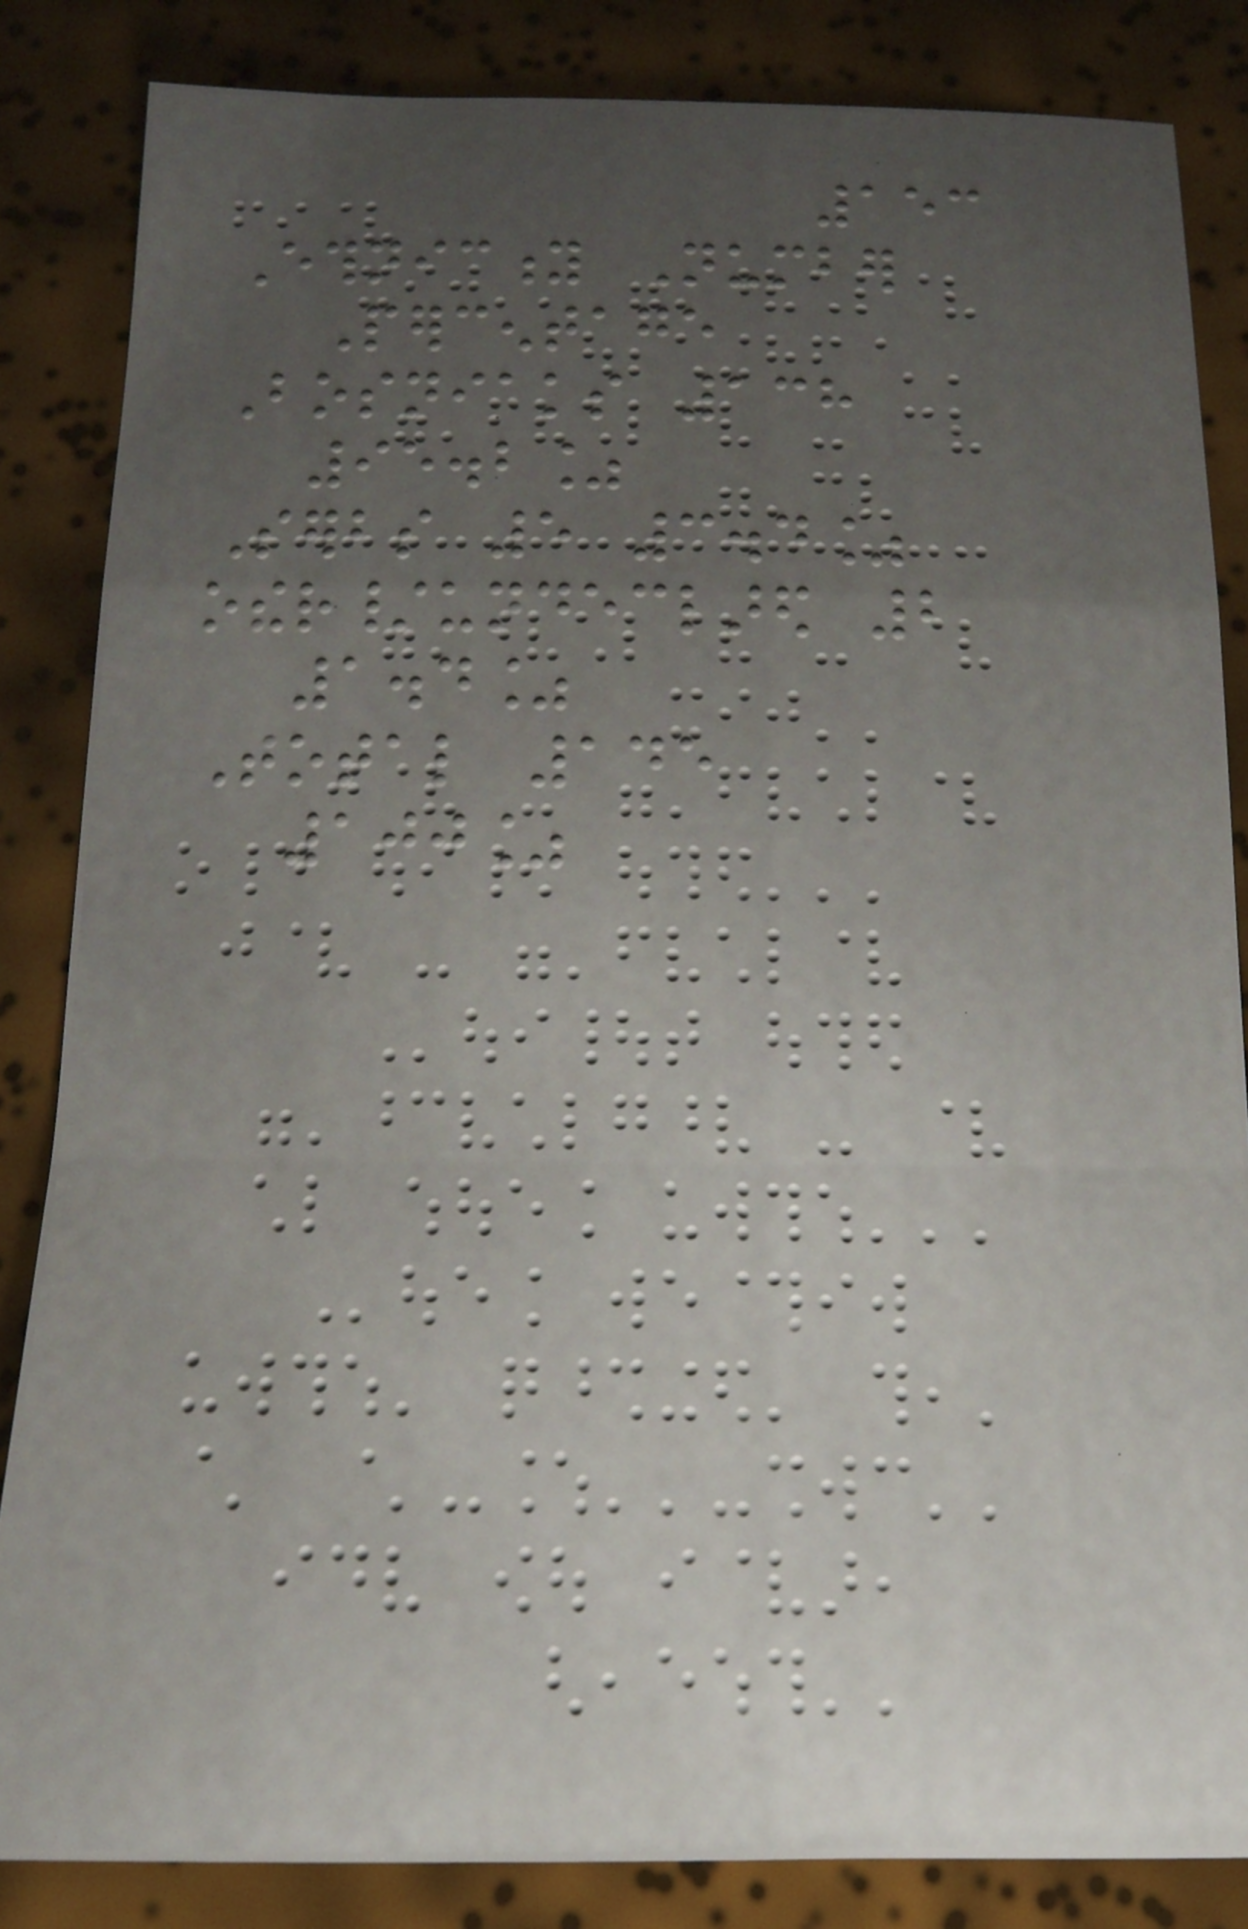153
Ethnicity Number
Percentage
Bosniaks 138
95.2%
Serbs 5 3.4%
other/undeclared 2
1.4%
Total 145
100%
